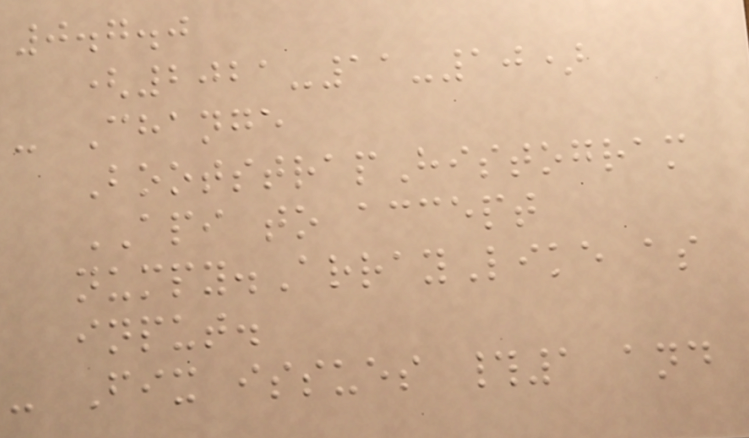0.7.0
(2021-11-10)
- Change
BootstrapHistogram
API to accept
numpy.ArrayLike as
input.
- Fix issues #1 and
